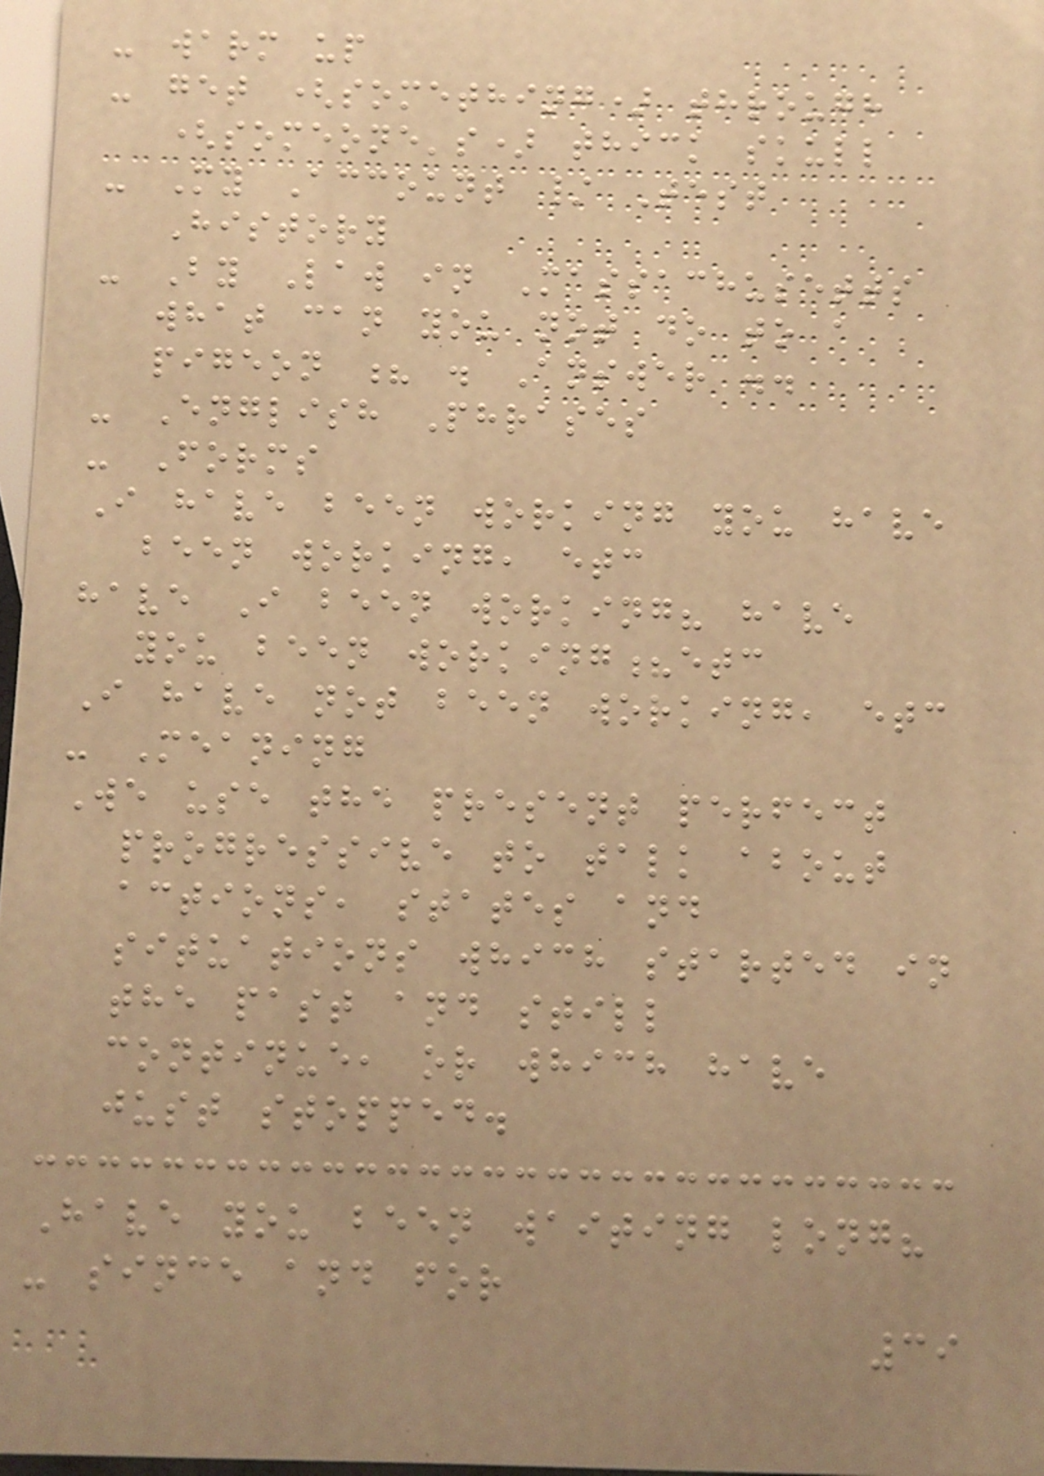- warm up
- get (something) through
(someone's) thick skull
- My Account / Test
History
- By Law in Massachusetts
what can you not do to a
pigeon ? . Answer ..
- English Phrases
- Forms
I have been working you have
been working, etc
have I been working? have
you been working?etc
I have not been working, etc
- Meaning
We use the present perfect
progressive to talk about
actions, states and
situations which started in
the past and still
continue, or which have
just stopped.
Have you been waiting long?
- since and for
39
